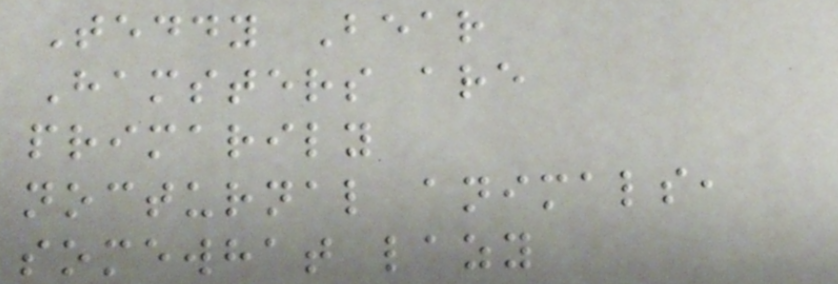Teddy Bear
Hamsters are
primarily
nocturnal animals,
somewhat lazy
